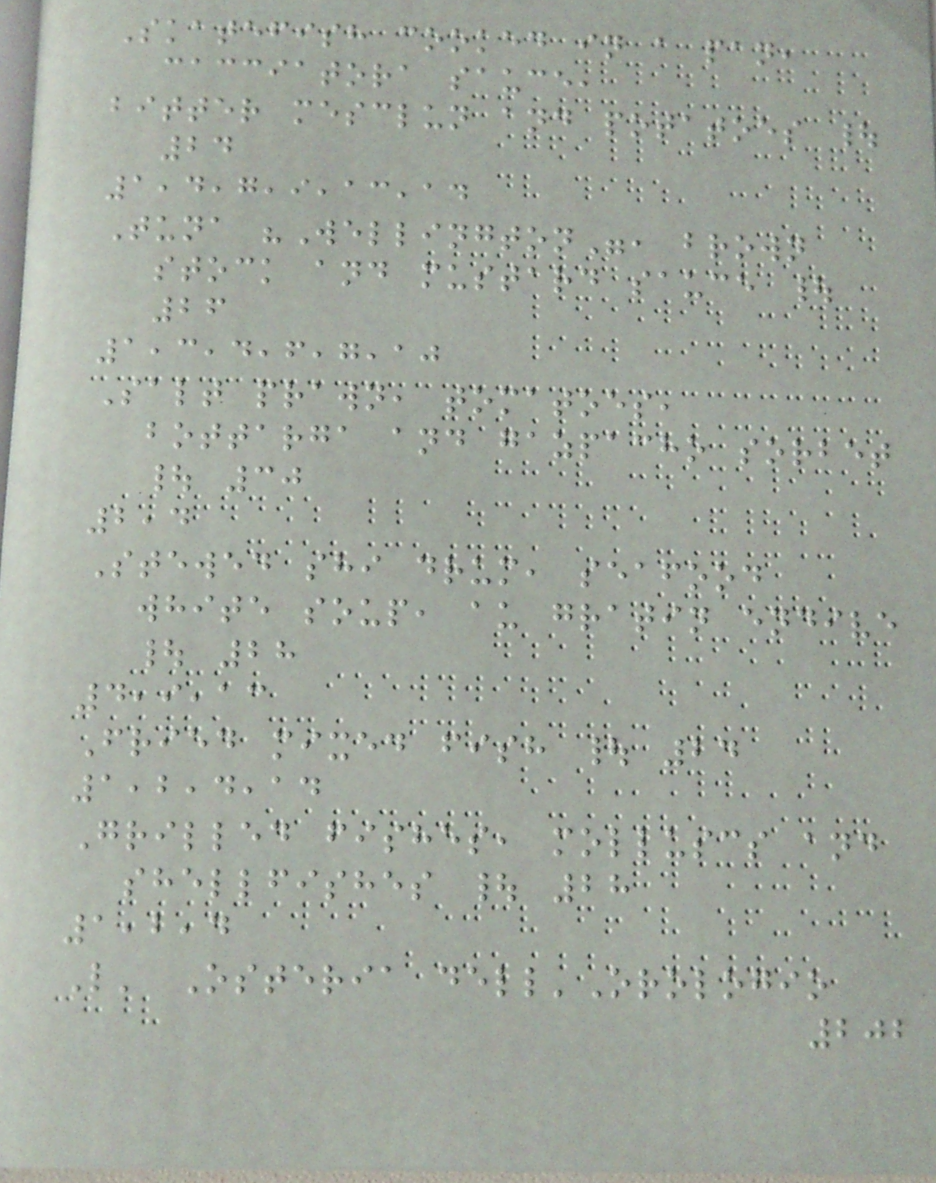Skatefish cooked in a pan,
cacciatora sauce,
bitter mesclun and potatoes |
24
1,4,7,9,13,14
Tuna "Wellington", brown
stock and mustard sauce |
26
1,3,4,6,7,10
Salt prawn, tomatoes,
bottarga and gazpacho sorbet
| 30
2,4
Stewed shi drum, seafood
white soup, au gratin endive
| 28
4,9,13
Fried mixed fish | 24
1,2,4,14
Grilled fishes, molluscs and
shellfishes | 28
1,2,4
L' Osteria dell'Orologio
202
